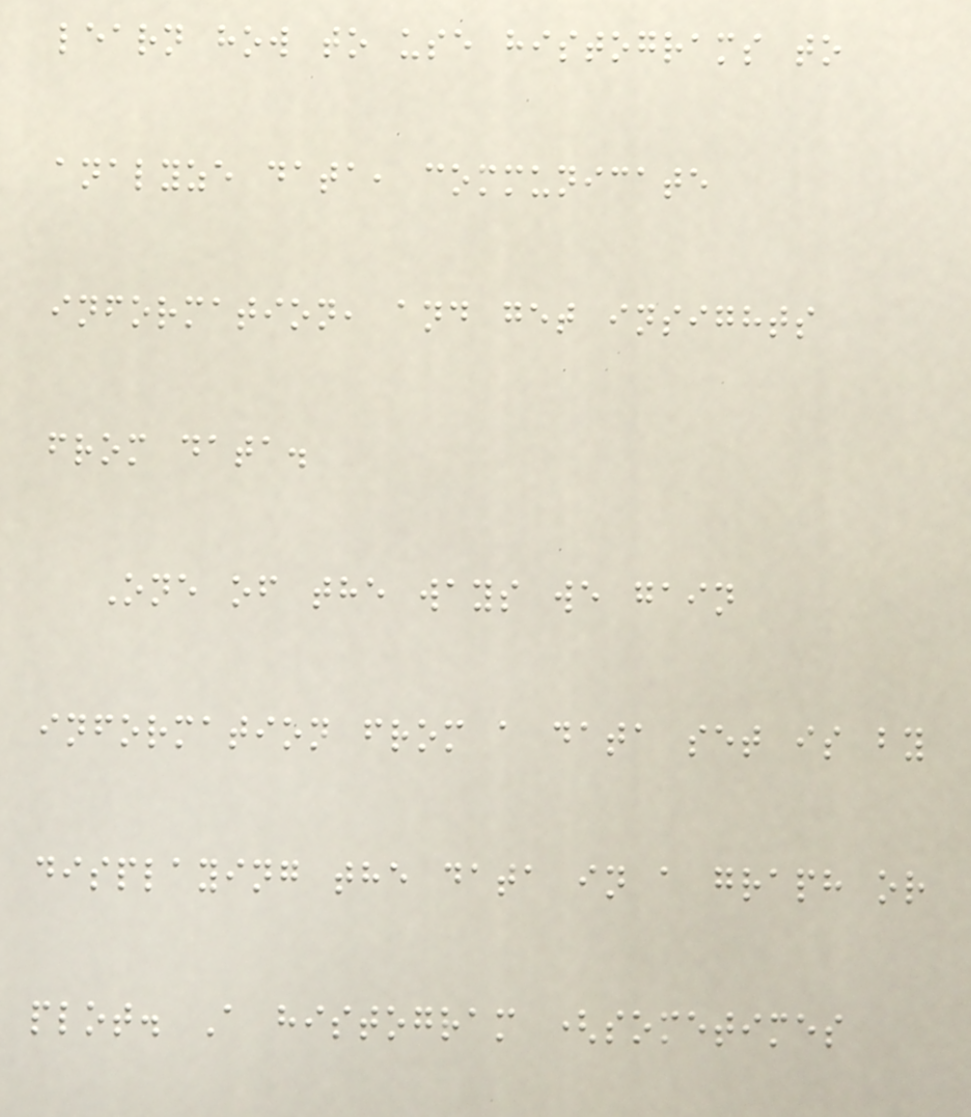learn how to use histograms to
analyze data, communicate
information, and get insights
from data.
One of the ways we gain
information from a data set is by
displaying the data in a graph or
plot. A histogram (sometimes
